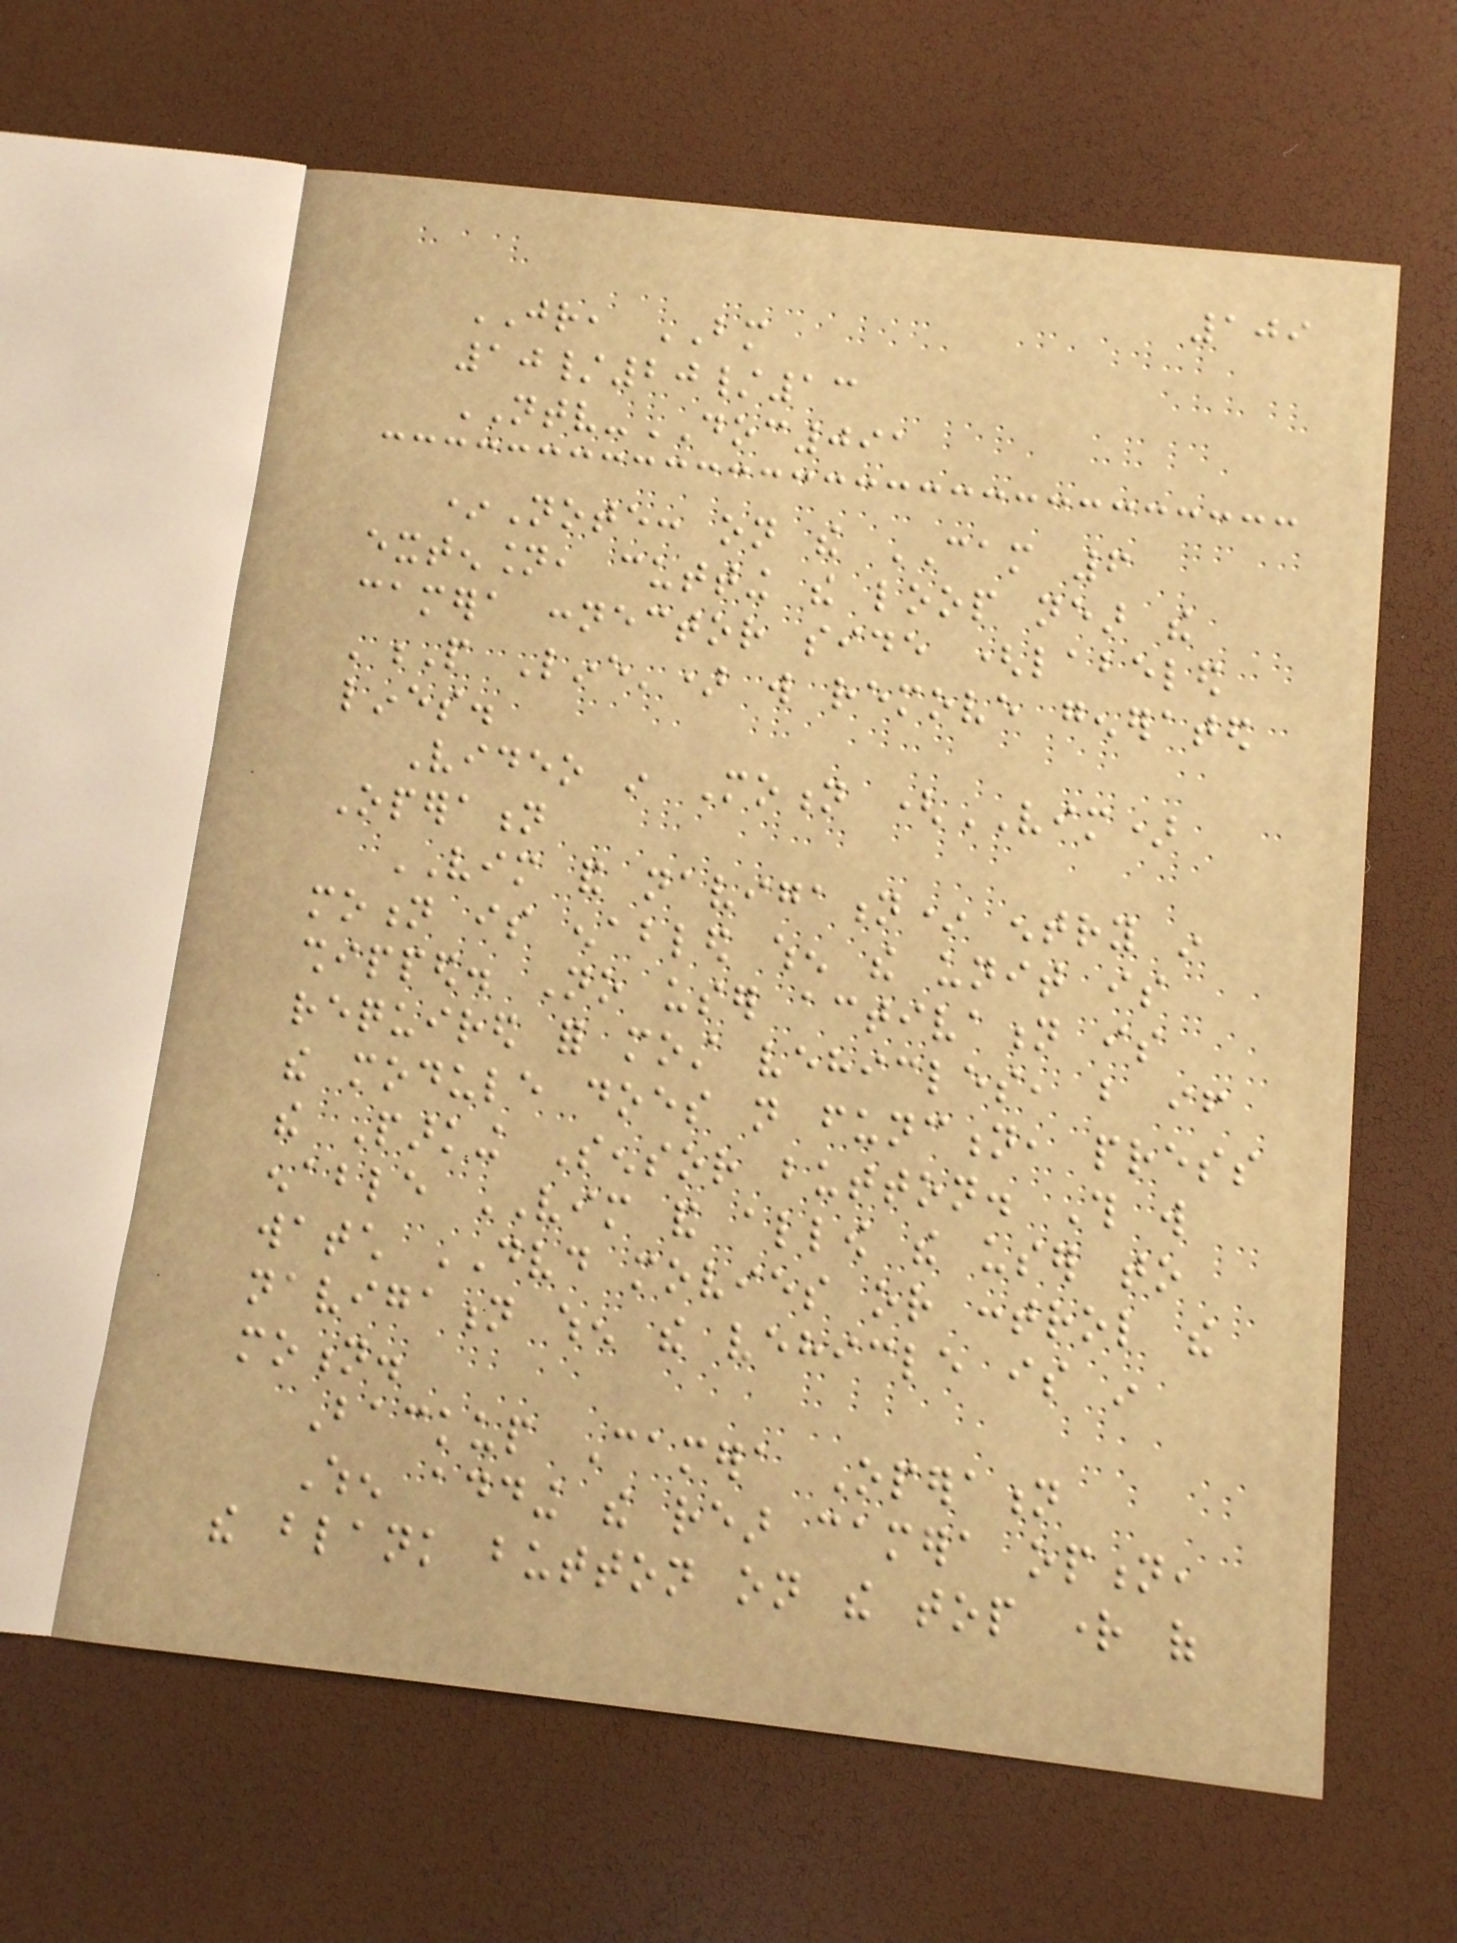109
JR, BM
10/20/13
NTV-DOC091
*Note: on the CAM 6
extension, cutting the loop near the
camera connector side (labeled
'P Line') will remove generated
lines.
Video in Motion (VIM)
Operation
VIM and navigation* entry in
motion is enabled when the unit is
shipped. No user activation is
required for most vehicles, but if
the module does not function, press
the Parking Sensor button. This will
enable VIM and allow the user to
watch DVD movies or control the
navigation when the vehicle is in
motion.
Backup Camera Operation
When adding the rear camera option,
the blank button on the top right of
